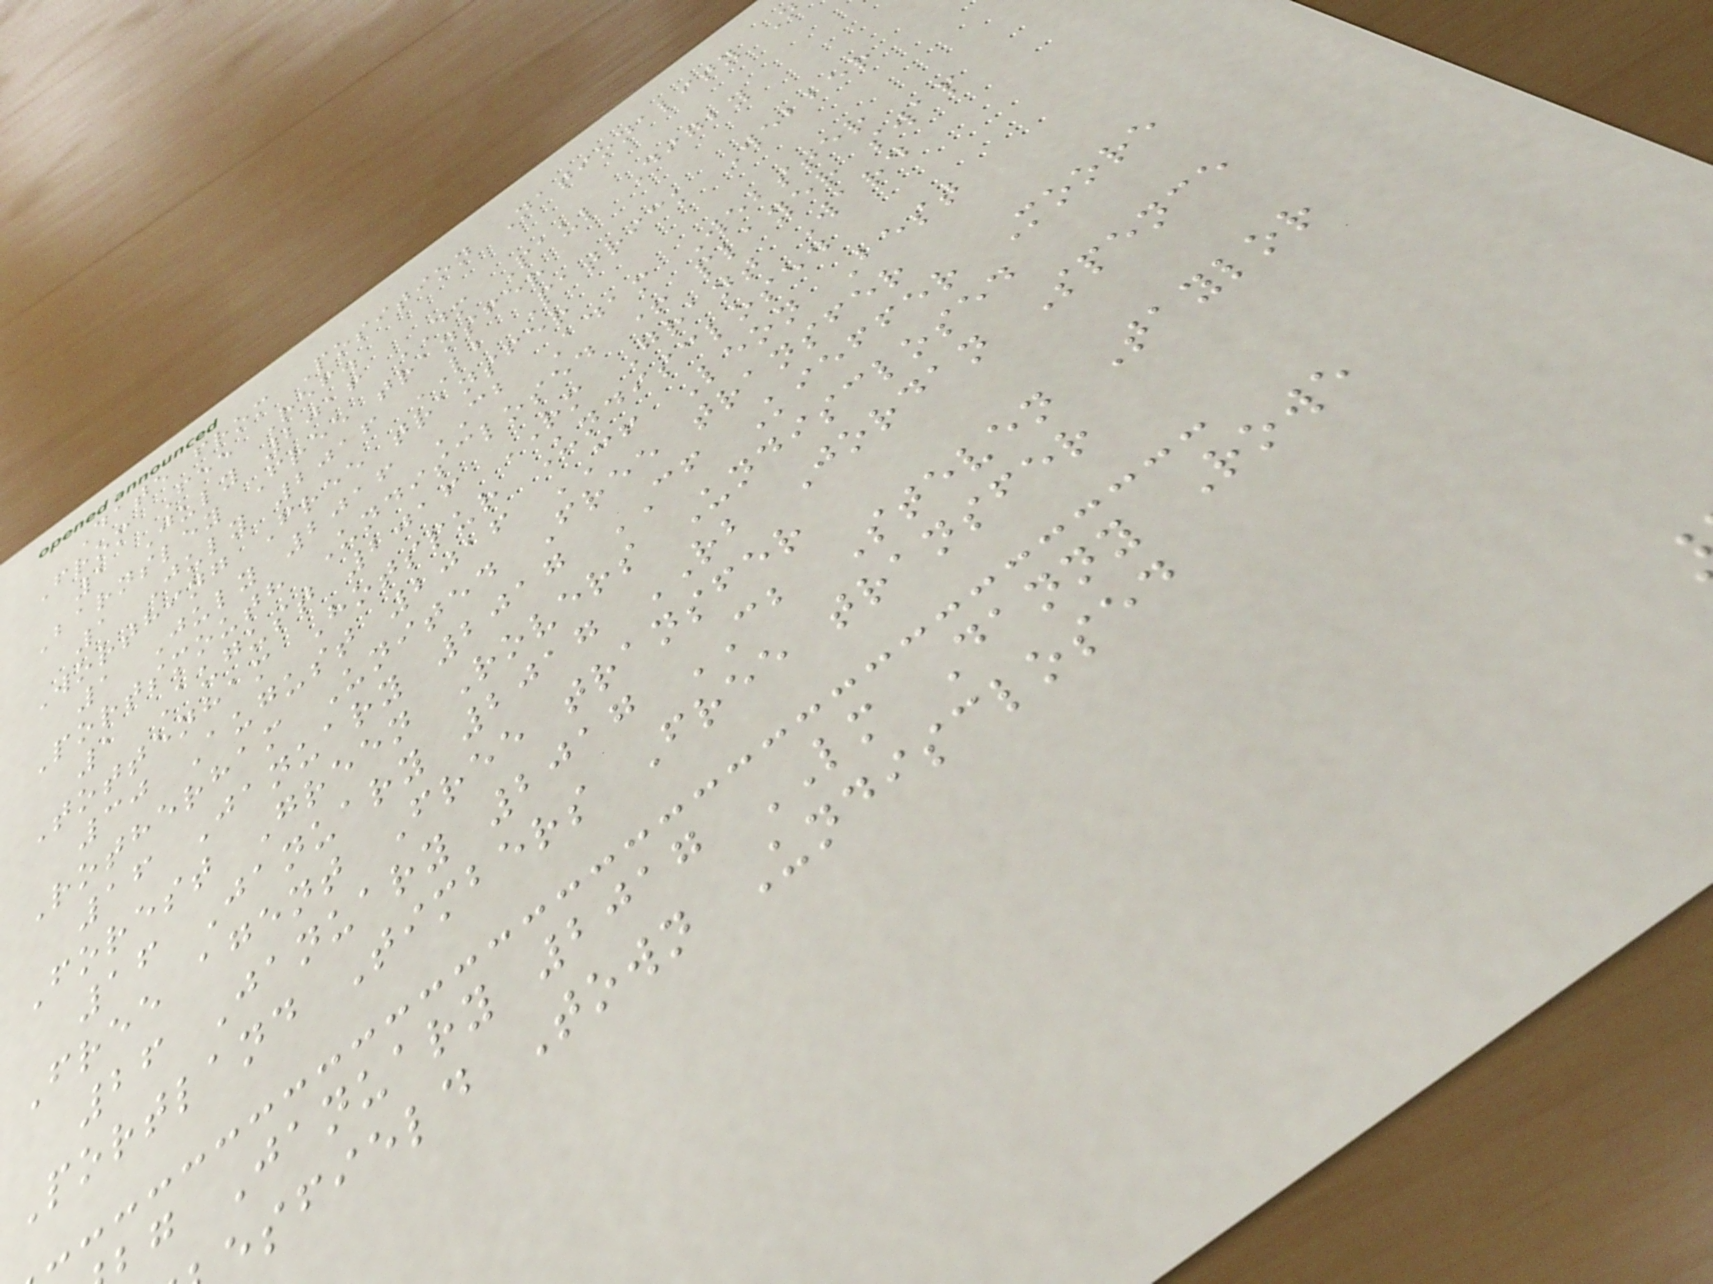Date from Position Nationality N
From Fee Ref.
1 July 2016 DM Paul Digby
Barnsley Free transfer
1 July 2016 LB Patrick Webber
Worthing Free transfer
1 July 2016 CB Adam Webster
Portsmouth Undisclosed + player swap
1 August 2016 RM Grant Ward
Tottenham Hotspur Undisclosed
30 August 2016 CF Leon Best
Rotherham United Free transfer
16 January 2017 CF Kieffer Moore
Forest Green Rovers Undisclosed
16 January 2017 RB Jordan Spence
Free agent Free transfer
26 January 2017 CB Steven Taylor
Portland Timbers Free transfer
g January 2017 LM Danny Rowe
esfield Town Undisclosed
